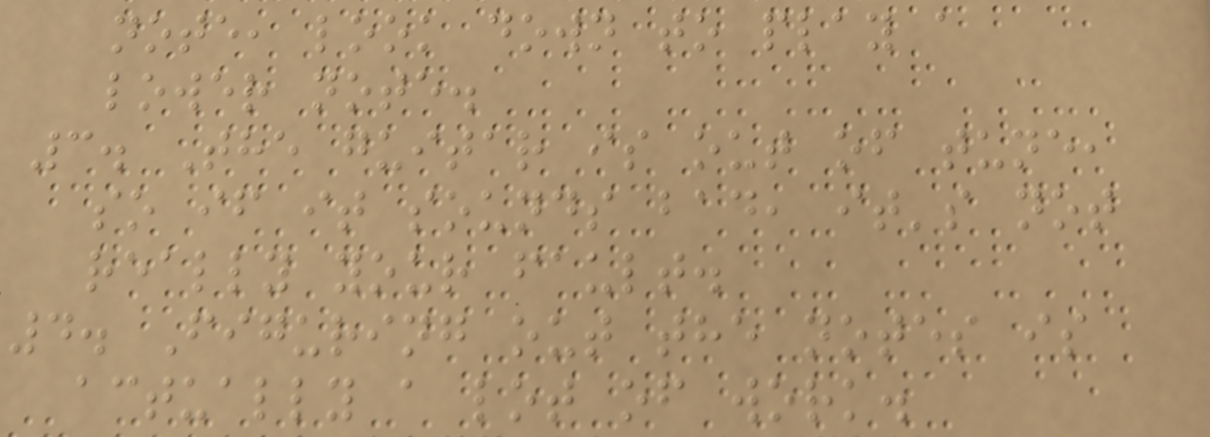note, look down to play a
lower note.
3. The guitar is out of tune,
so if it sounds bad, it's not
really your fault.
4. Figuring out the notes is
actually a lot of work.
